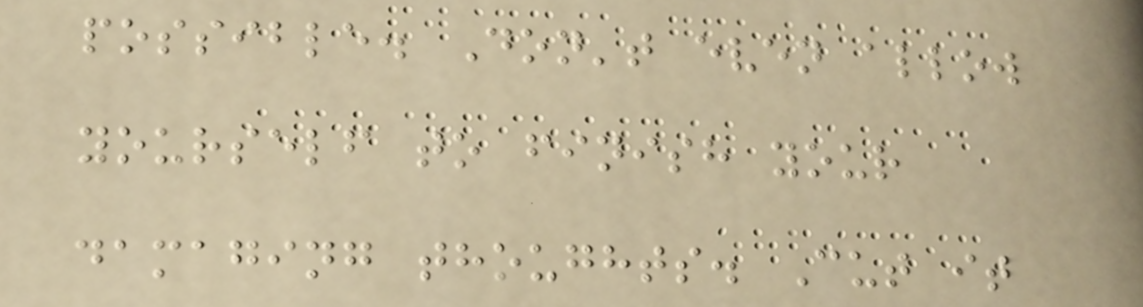possible. Don't even allow
yourself to finish your
damaging thoughts. Cut it
